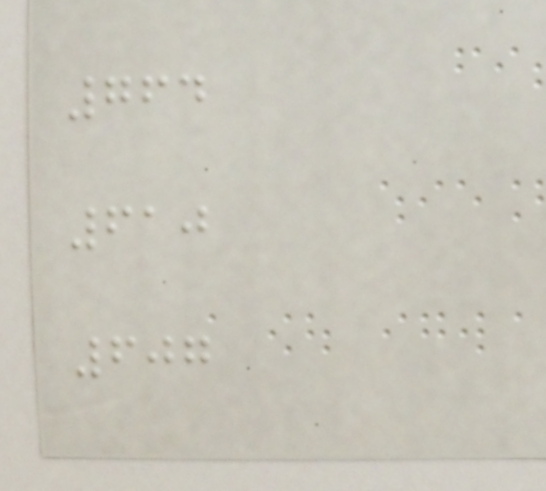764
610
607
